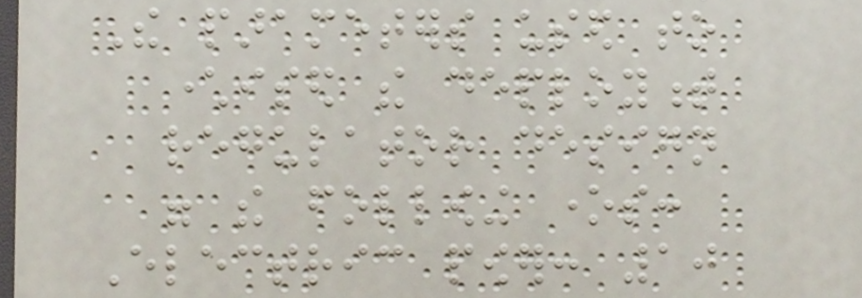The parameters used to
characterised the deployment
regulator design
were the following ones:
Electric power: 10
